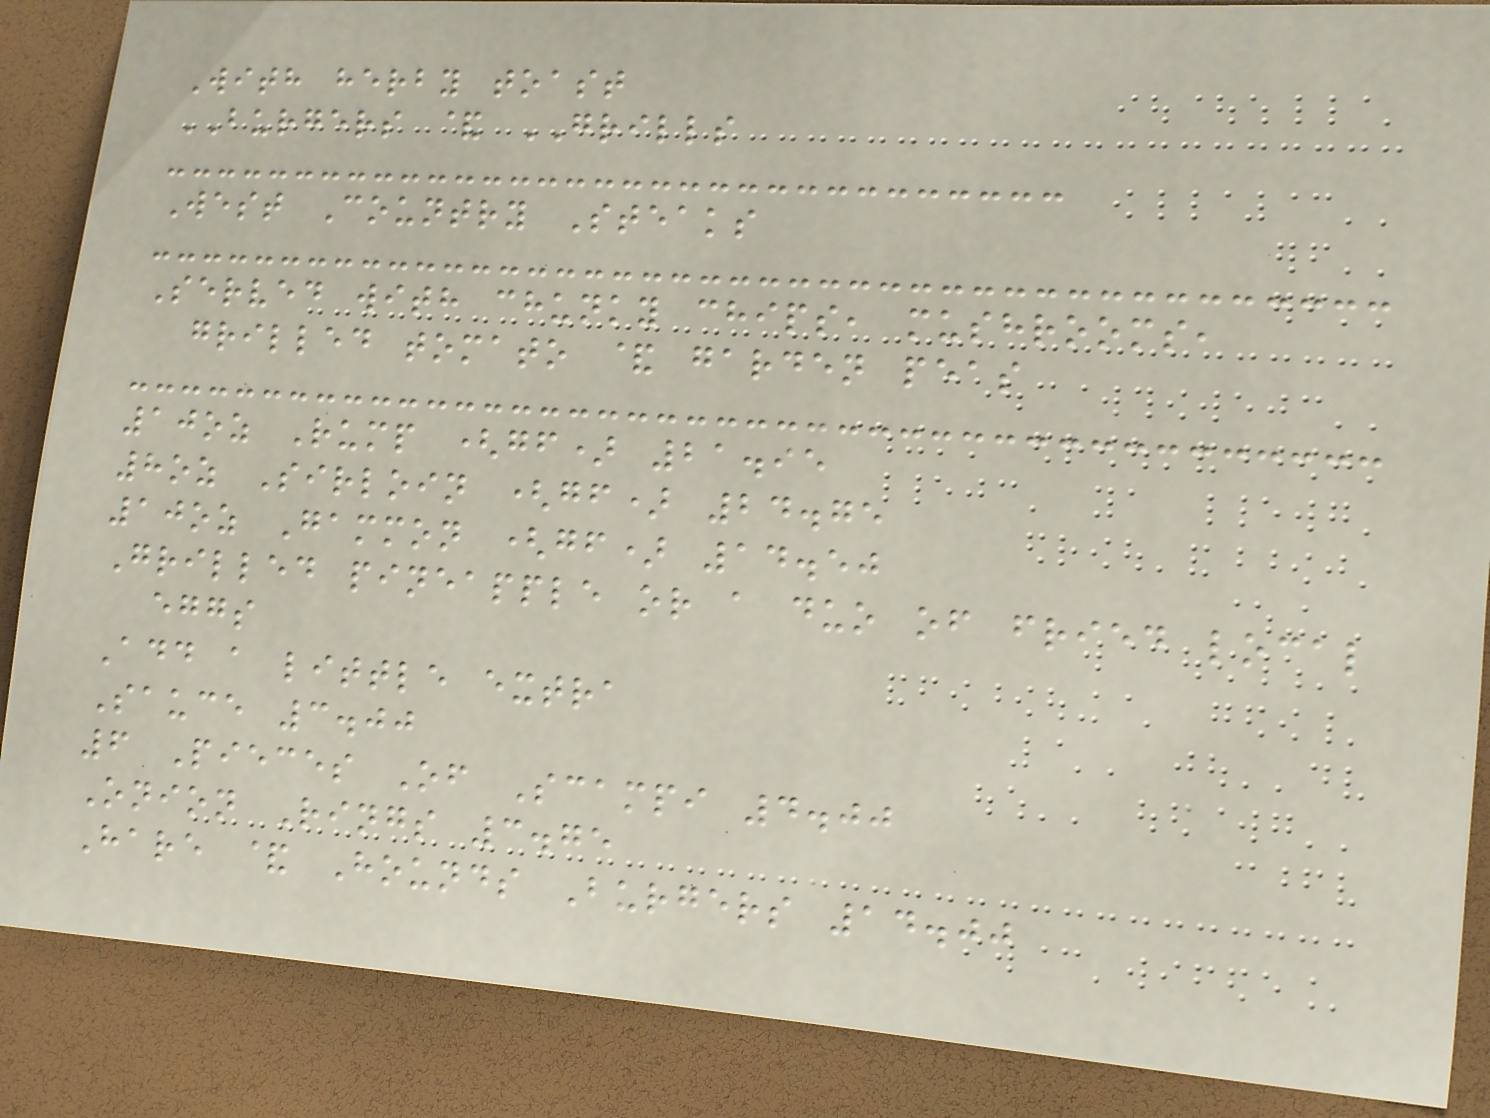With herby toast
BURGERS & GRILLS
West Country Steaks
Served with chunky chips, mushrooms,
grilled tomato & garden peas
10oz Rump (gf) 21.95
8oz Sirloin (gf) 24.75
10oz Gammon (gf) 14.50
Grilled pineapple or a duo of fried local
eggs
Add a little extra
Sauce 3.00
6 Pieces Of Scampi 4.00
Onion Rings 3.75
Hare & Hounds Burgers 14.00
